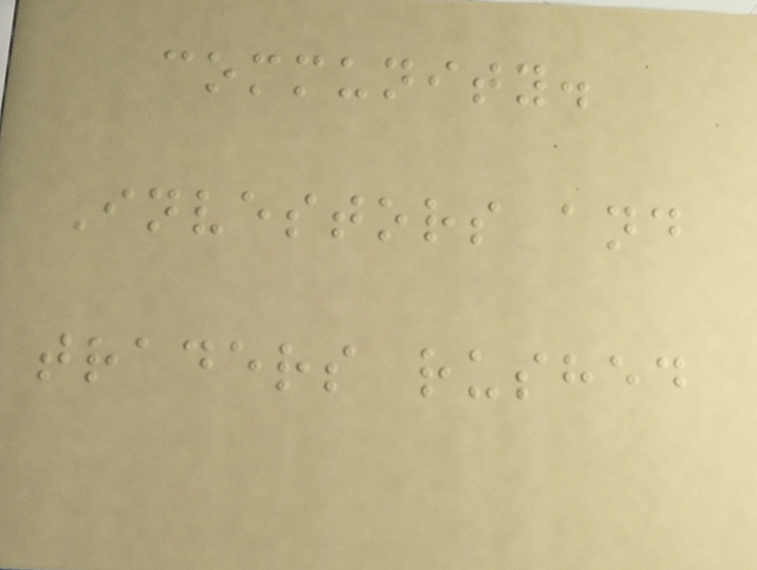community.
Investors and
traders rushed
